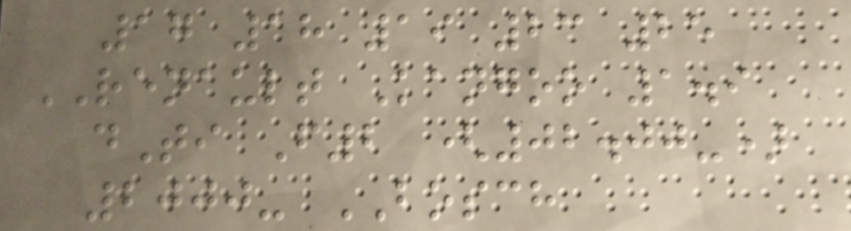17 18 19 23 25
RENAULT Kangoo 1.9
dTi F2 (02.00-)
2000- BOSCH
